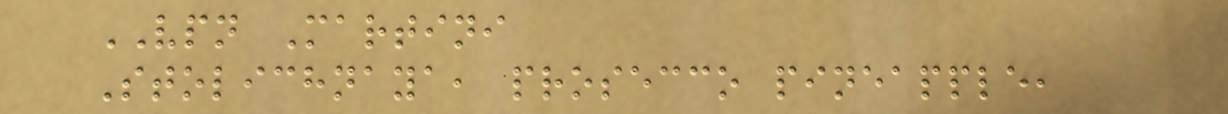VPN Martini
Stolichnaya, prosecco pineapple,
